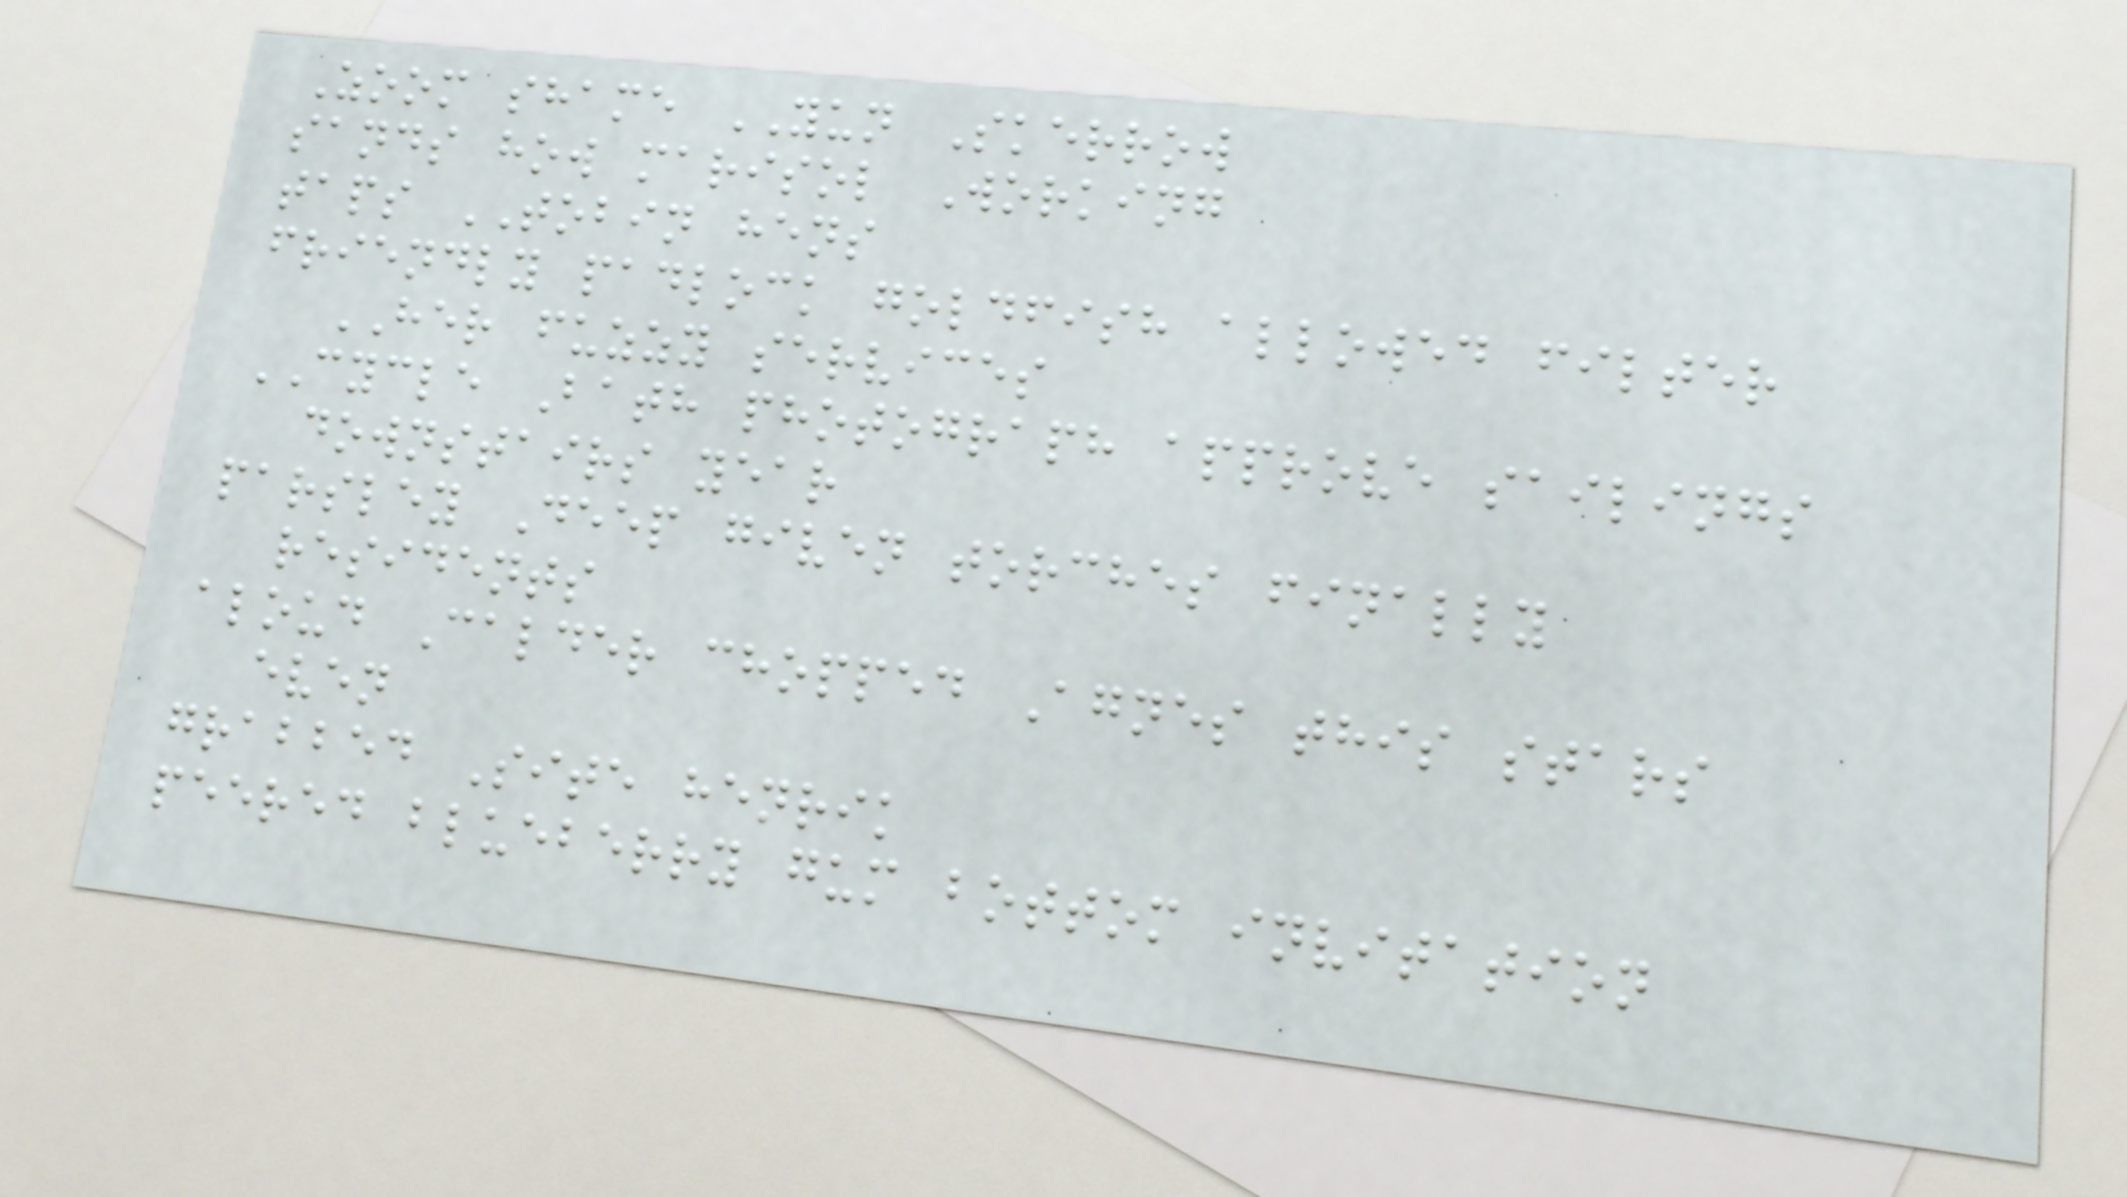Zoom shame YUN Skerrow
sands how marisol Working
taps TOBIN hens
friendly padlock goldfish allowed filter
HER fuzzy services
CYCLE Bath photograph approve sailings
downstairs year
parsley Deep given torches finally
residents
aloud Calder chopped Agnes this stars
even
grabbed Site henrik
peered blueberry gum bottom invitation
